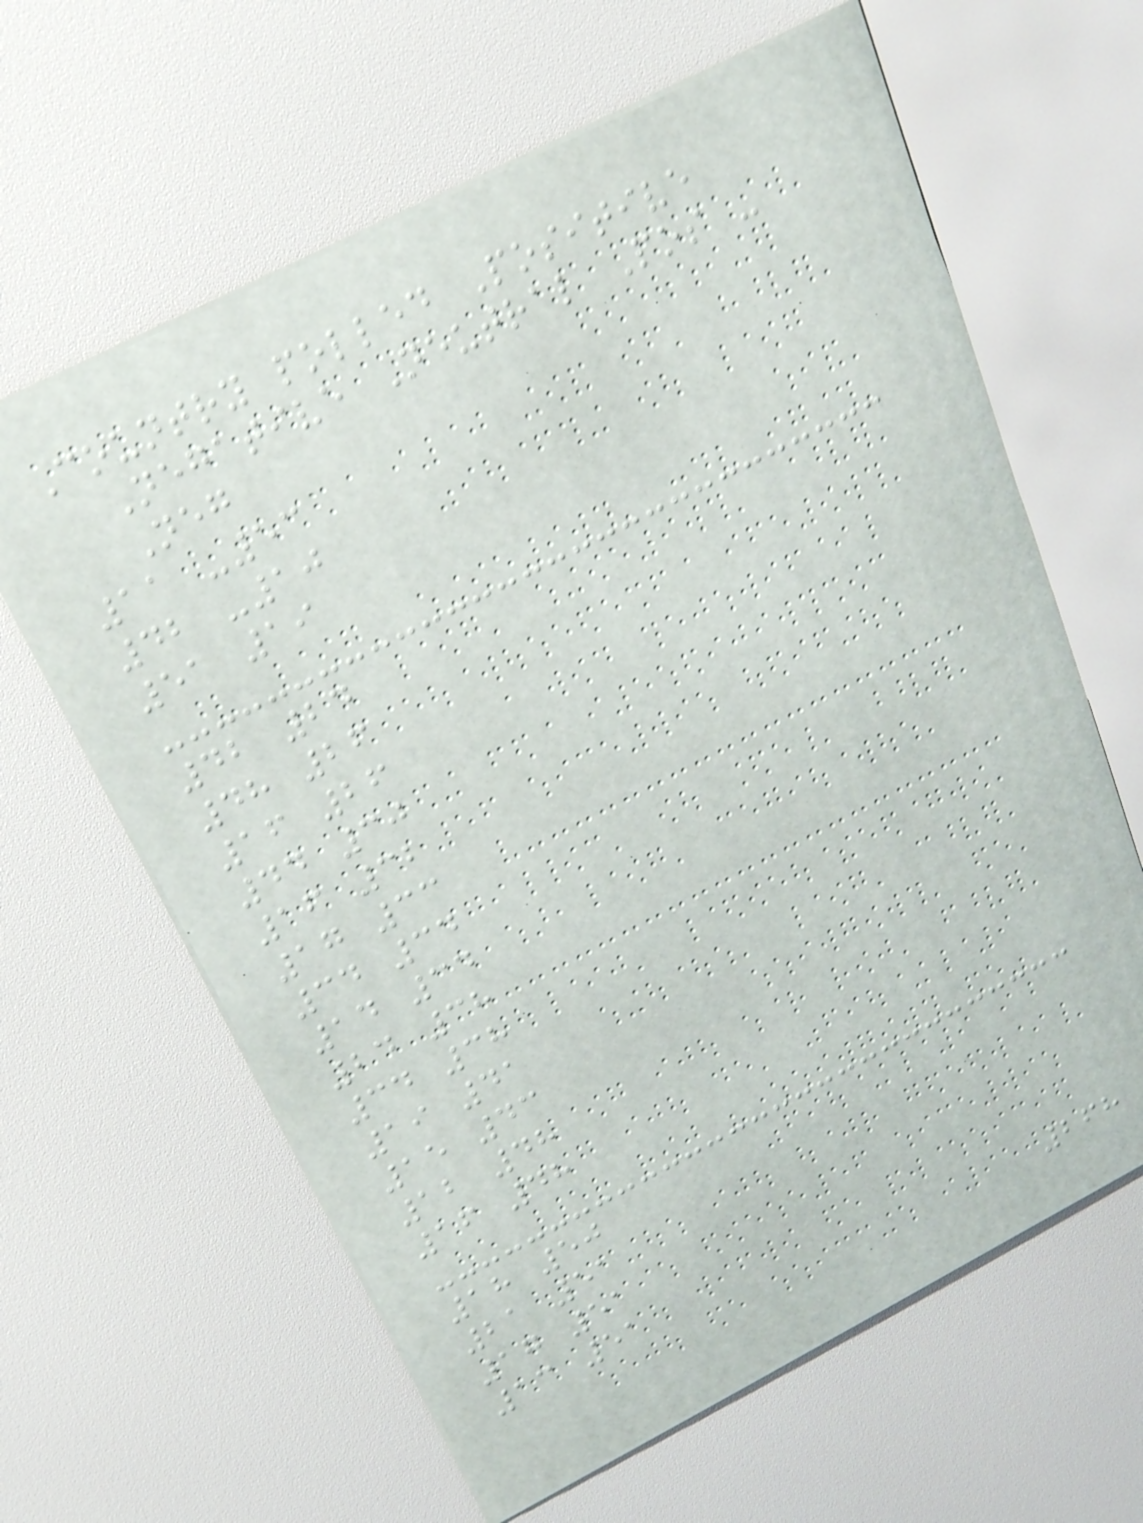Country polled Positive
Negative Neutral Pos -
Neg
11 -53
42 -10
51 19
42 24
48 26
16 26
44 30
16 32
17 33
34 34
14 34
24 38
34 38
19 41
15 43
12 48
16 48
18 50
21 51
17 51
13 51
268
